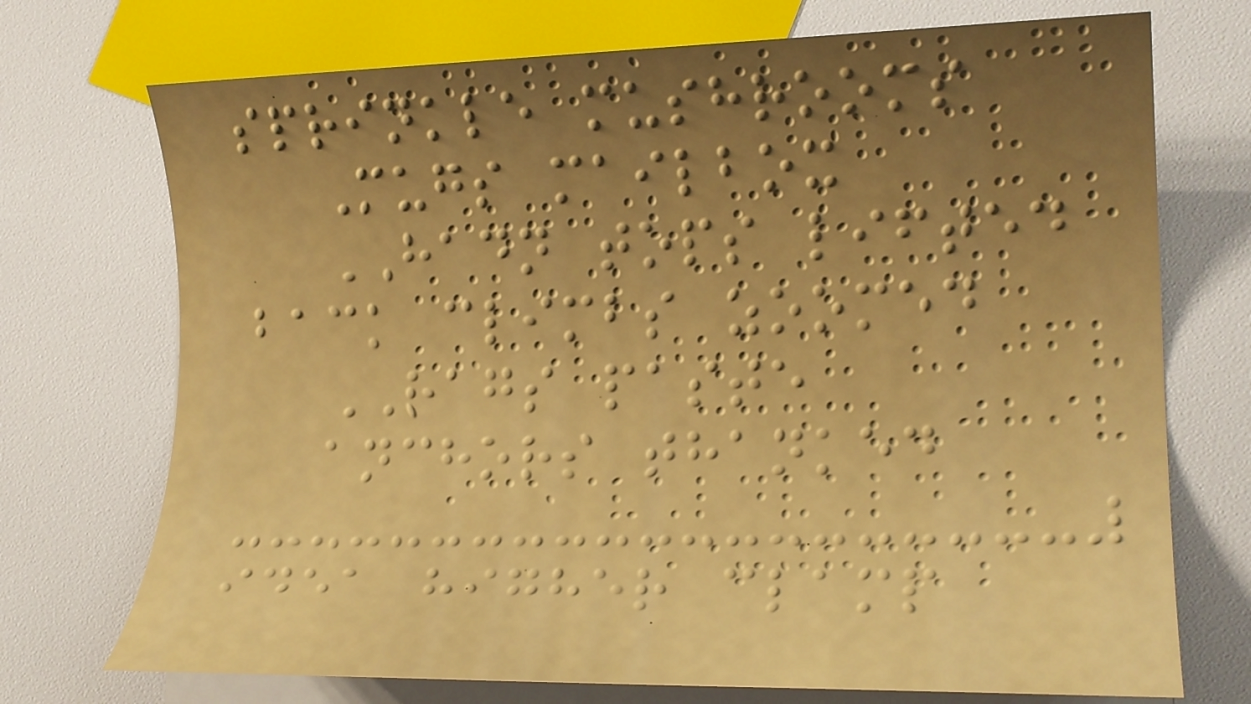sprinkle mushrooms
Mugs mailbox
HADN tops lifted
back climbs zoomed
RAGS paste
anchors thanked
idea higher clamp
